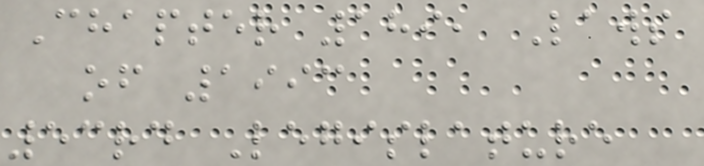Chapter 189, Laws
of 1993
53rd Legislature
